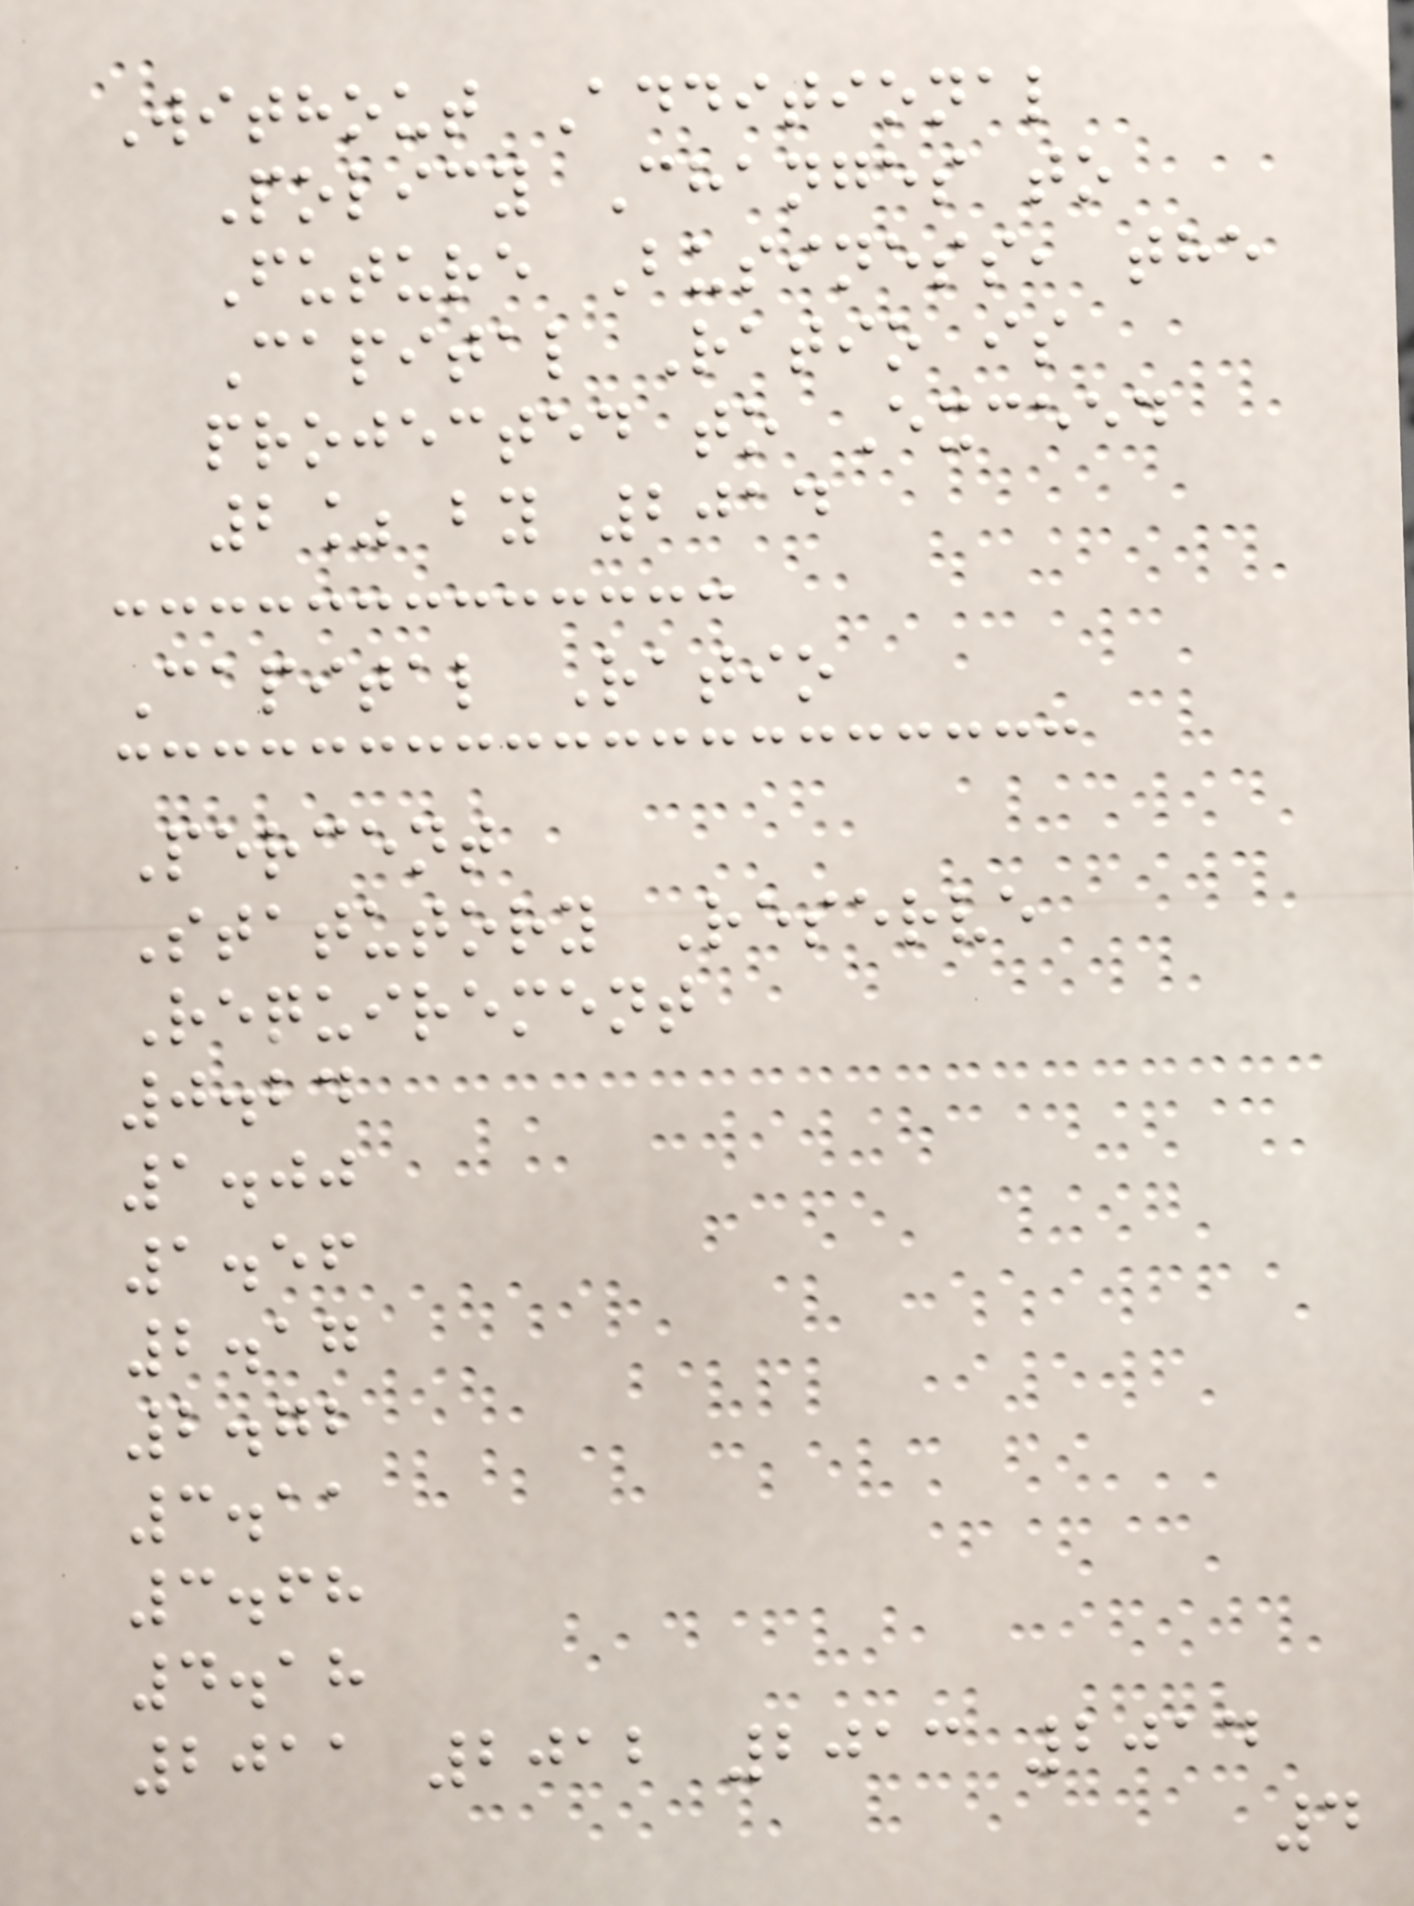Without Additional
Policy Changes to
Future Business, the
Capital Ratio is
projected to Exceed
2% by 2014
Capital Ratio
Percent
Statutory Reserve
Requirement
0.24
1.00
1.56
2.17
2.72
3.11
3.68
4.18
2011 2012 2013 2014
4
